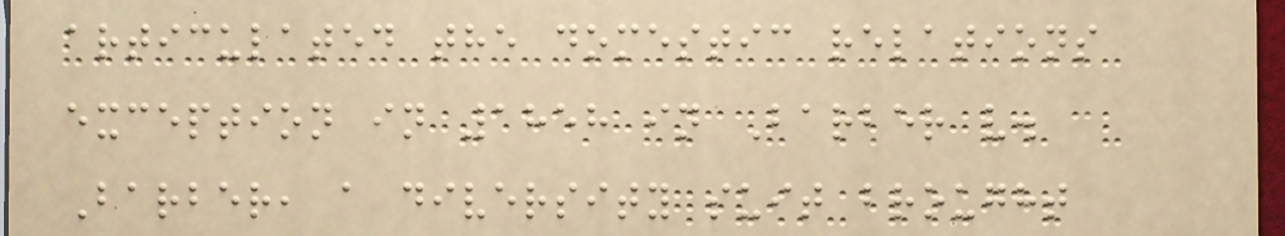articulated the domestic relations
exception in 1858 in Barber v.
Barber, a diversity suit brought
